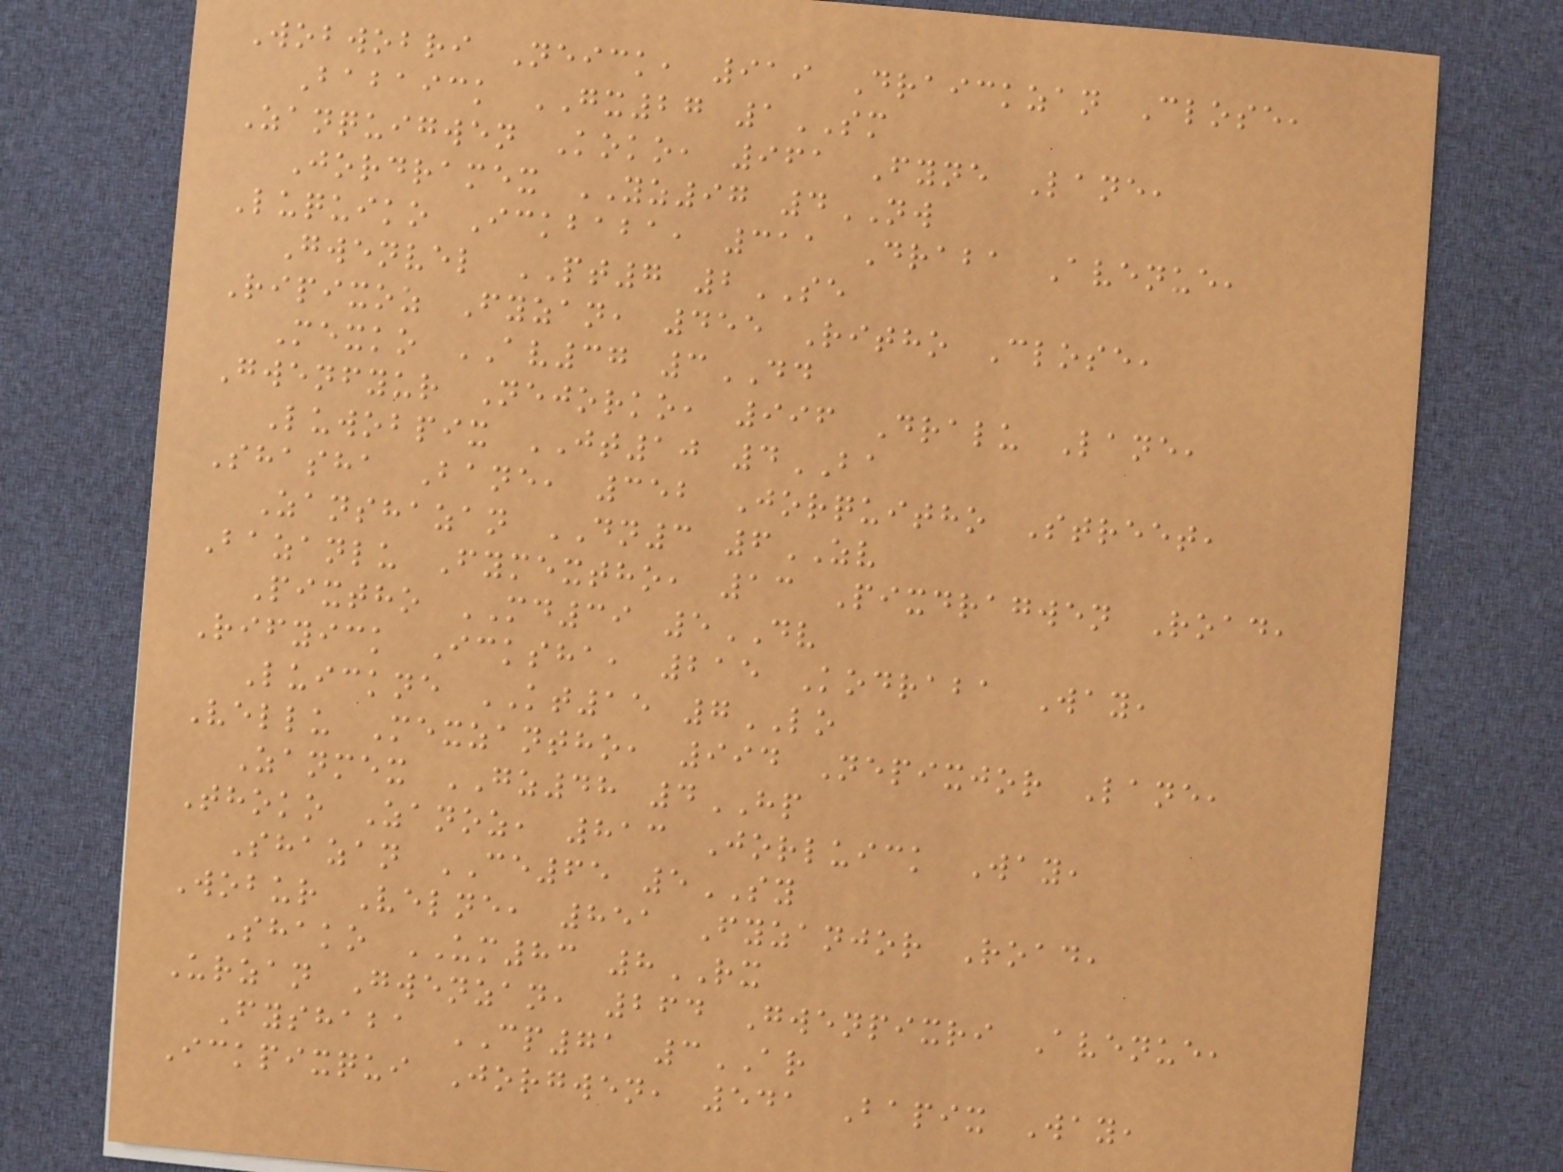Wobwobri Neick, 919 Draickzan Close,
Babaick GX27 1SM
Zanquigwen Koko, 961 Fyne Lane,
Jordramex YZ97 4NW
Luquiko Ickbaba, 311 Draba Avenue,
Gwenvel PT7 2SE
Ripixoz Fyzan, 455 Ritho Close,
Mexko AV37 3DD
Gwenfyur Nejorko, 996 Dralu Lane,
Luwobpix JT10 4BA
Shasha Bane, 352 Jorquitho Street,
Zanshazan DN3 6ZV
Bazanlu Fymextho, 13 Pixdragwen Road,
Pixtho MD39 5DV
Rifyick Icksha, 215 Kodraba Way,
Luickne KT15 7LO
Vellu Mexzantho, 994 Nepixjor Lane,
Zanmex GZ48 4HP
Thoko Zanoz, 813 Jorluick Way,
Shazan CE65 5SY
Wobur Velne, 851 Fyzanjor Road,
Shako UM83 8RX
Urzan Gwenzan, 264 Gwenpixri Avenue,
Fyshaba CP71 3AR
Ickpixqui Jorgwen, 541 Bapix Way,
